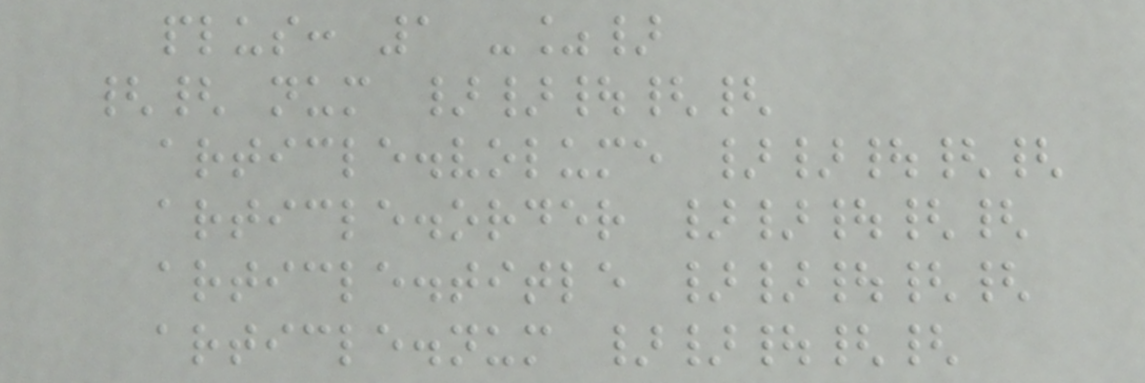plus: 1 -%}
{{ num }}|{{
article.volume }}|{{
article.order }}|{{
article.title }}|{{
article.num }}|{{
